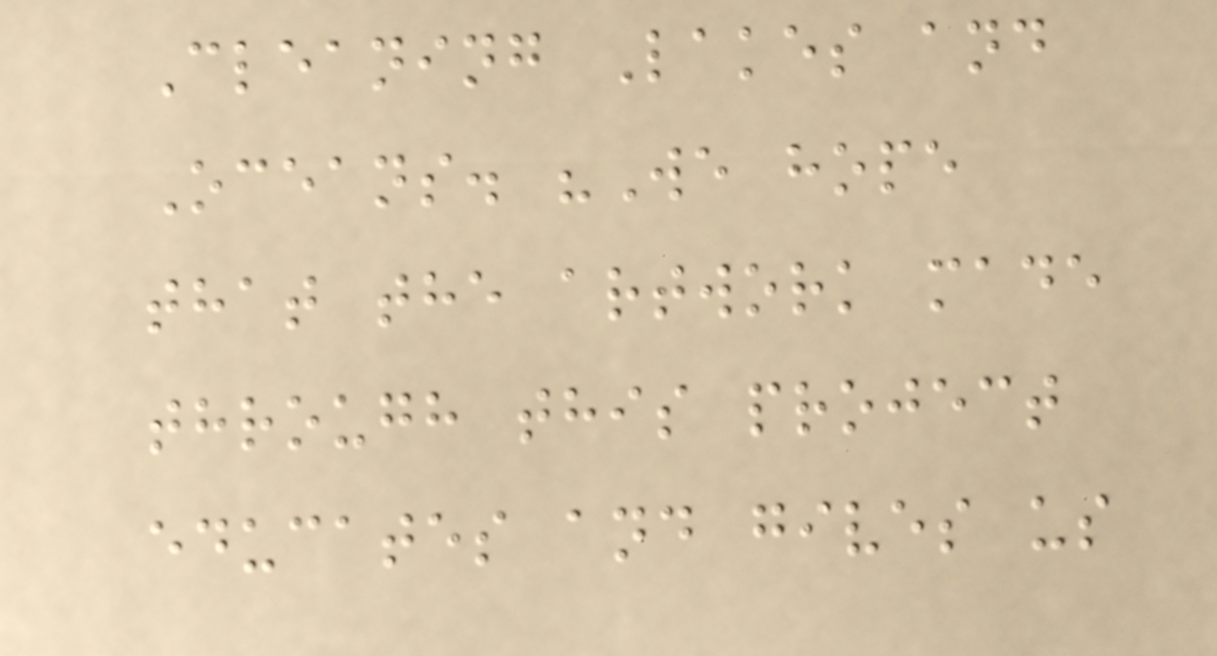Cleaning Lakes and
Oceans. "We hope
that the artwork made
through this project
educates and gives us
